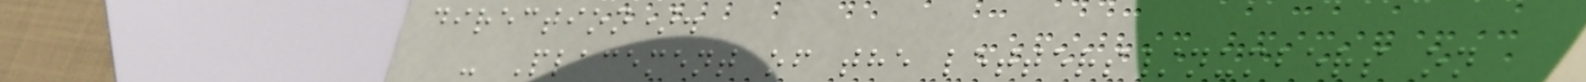direction).
- Placement of the letters/numbers on
